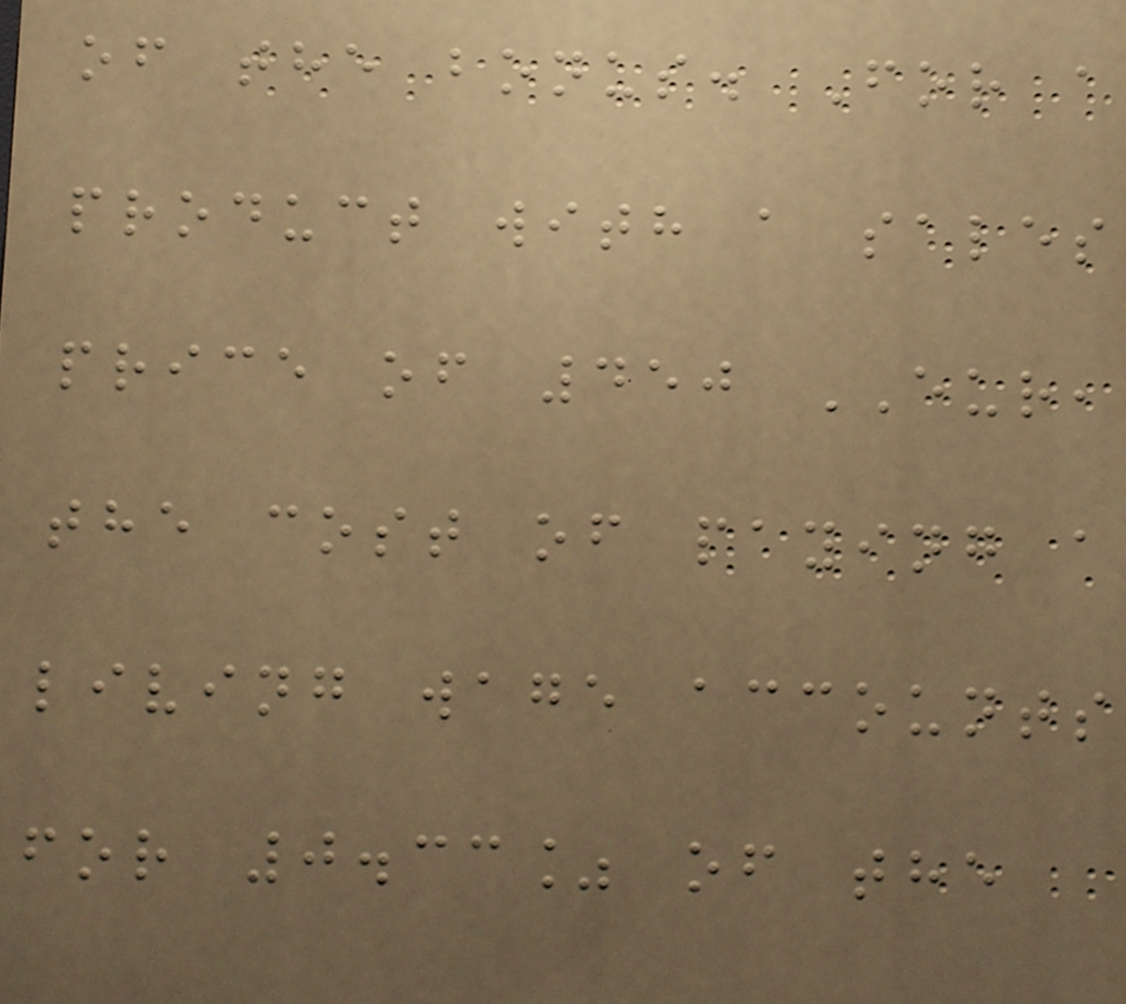of the bonus. For a
product with a sales
price of 450 EUR,
the cost of paying a
living wage accounts
for 0.33% of the
